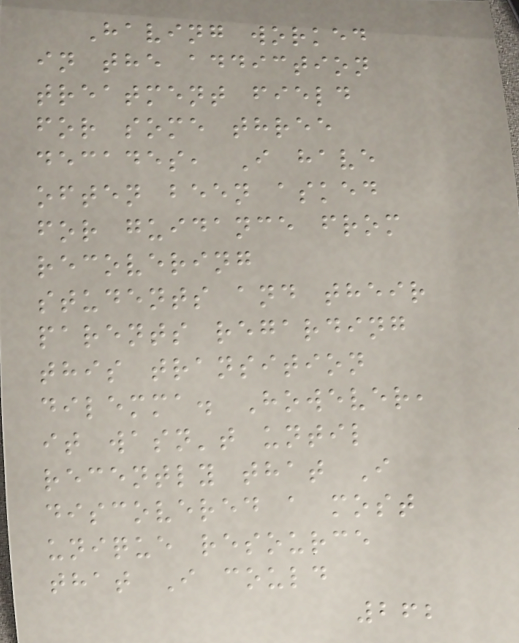Having worked
in the addiction
treatment field
for some three
decades, I have
often been asked
for guidance from
recovering
students and their
parents regarding
this transition
dilemma. However,
it wasn't until
recently that I
discovered a most
unique resource
that I could
262
